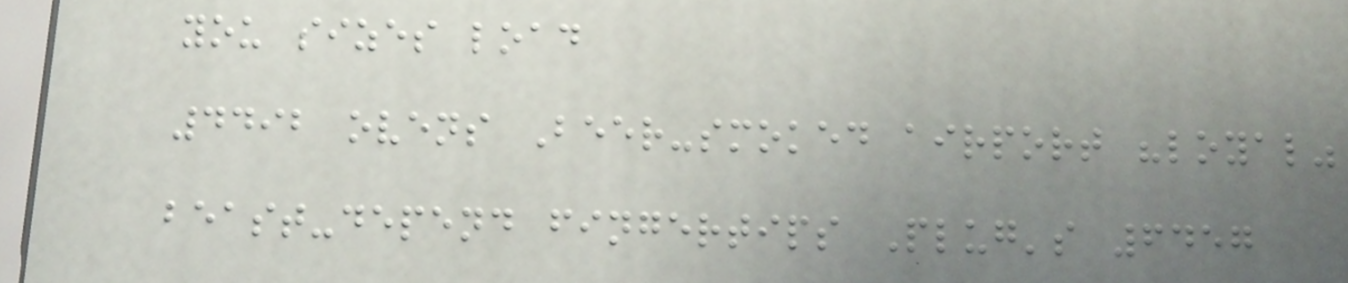you sizes load
4492 ovens Beer-smoked airport "loyal"
beast-depend fingertips Plug's 6457
